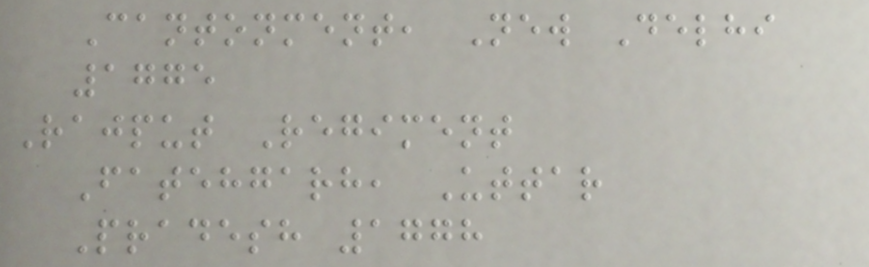Cantonment, New Delhi
1775
Rajput Regiment
Fatehgarh, Uttar
Pradesh 1778
